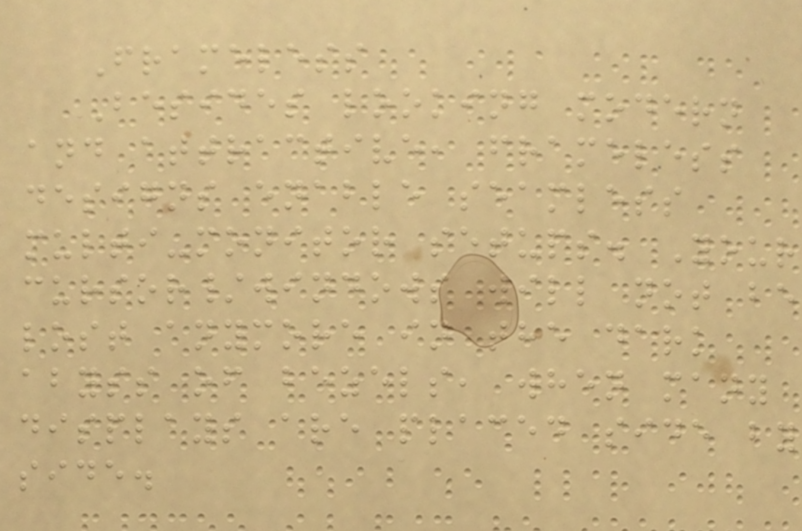Frameless
Besides looking modern
and attractive, frameless
designs enable seamless
multi-monitor setups. Your
cursor/windows will not be
lost anymore in the dark
abyss of bezels, when many
displays are placed side by
side.
